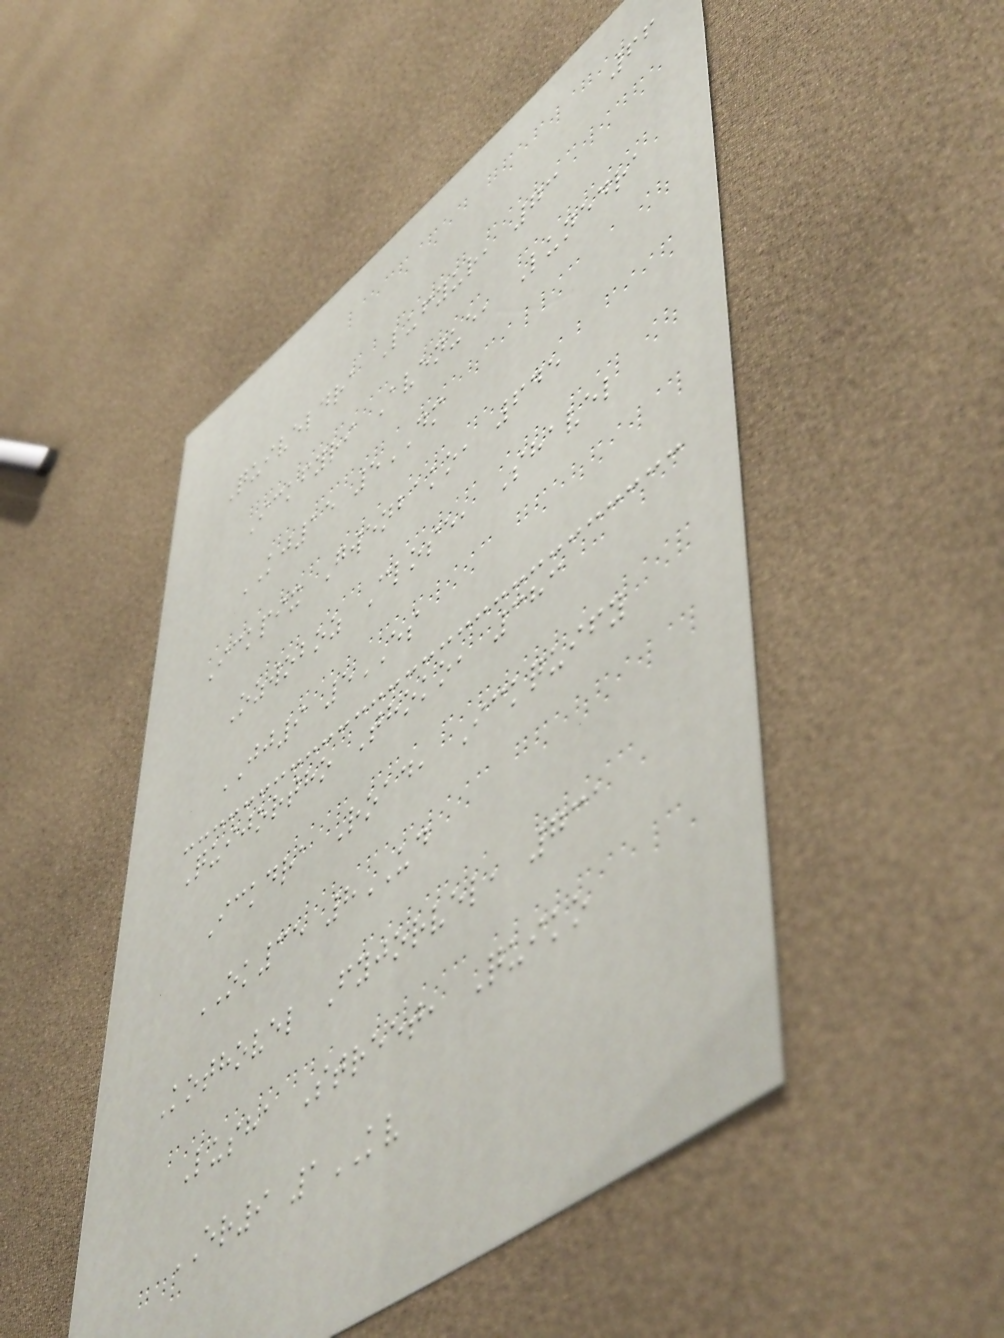66
Quiveldra Lufyur, 73
Ickfyri Avenue, Lunedra
KJ15 5DM
Ickpix Gwenbako, 645
Ozwoboz Close, Shavel
JJ9 5ES
Quijortho Thoko, 383
Ickdra Road, Ickquify
OK35 8UD
Kothovel Fyjorvel, 731
Lusha Street, Quiko
ER9 1KV
